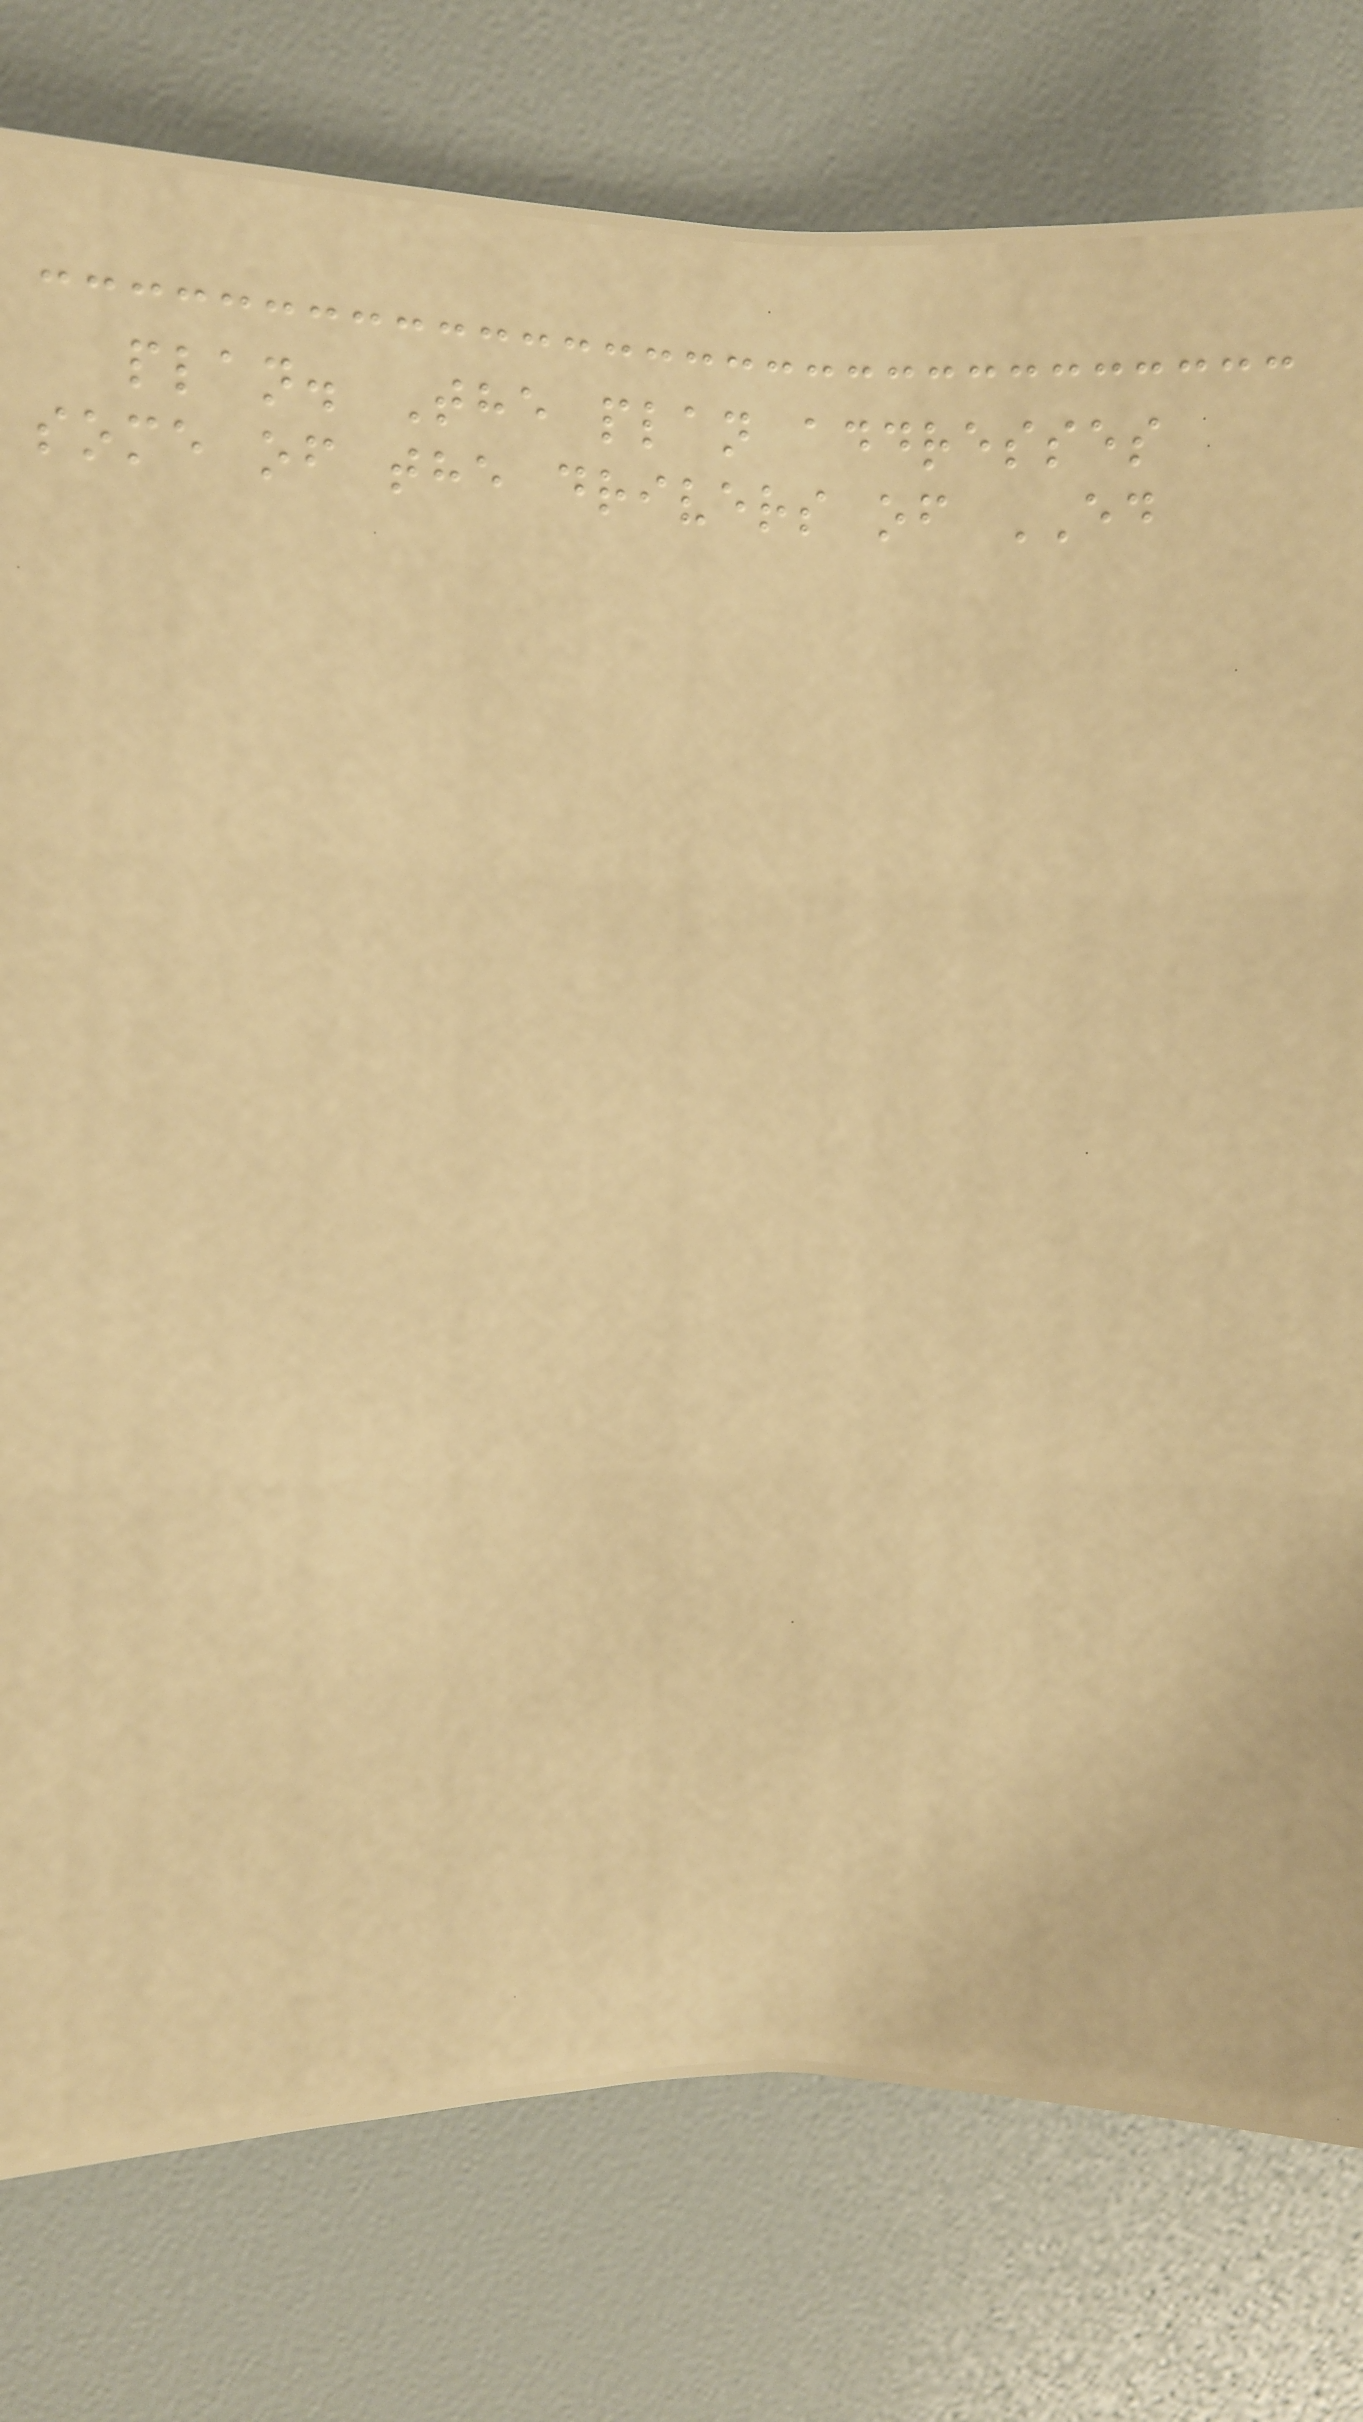plan. The plan addresses
some of the drivers of ED
